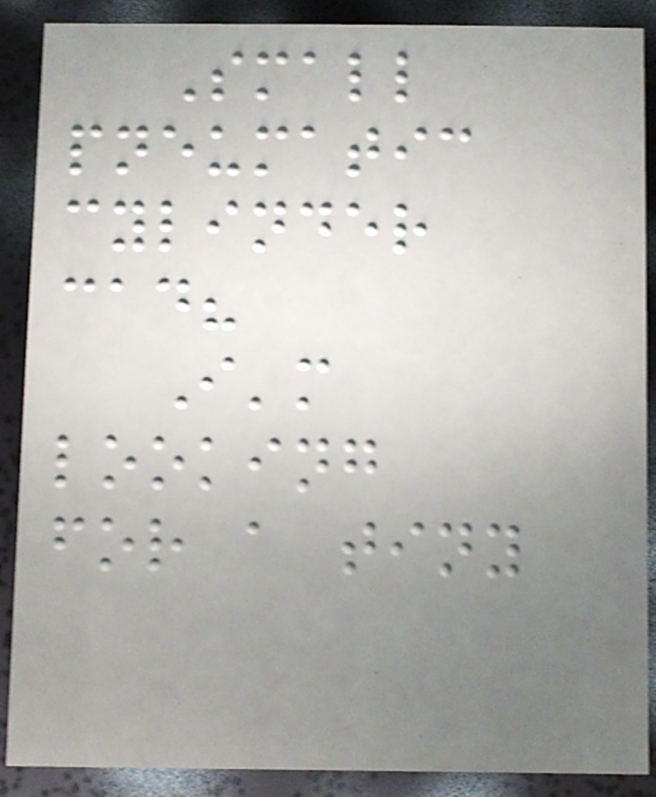Small
pneumatic
cylinder
cad?
I'm
looking
for a tiny
